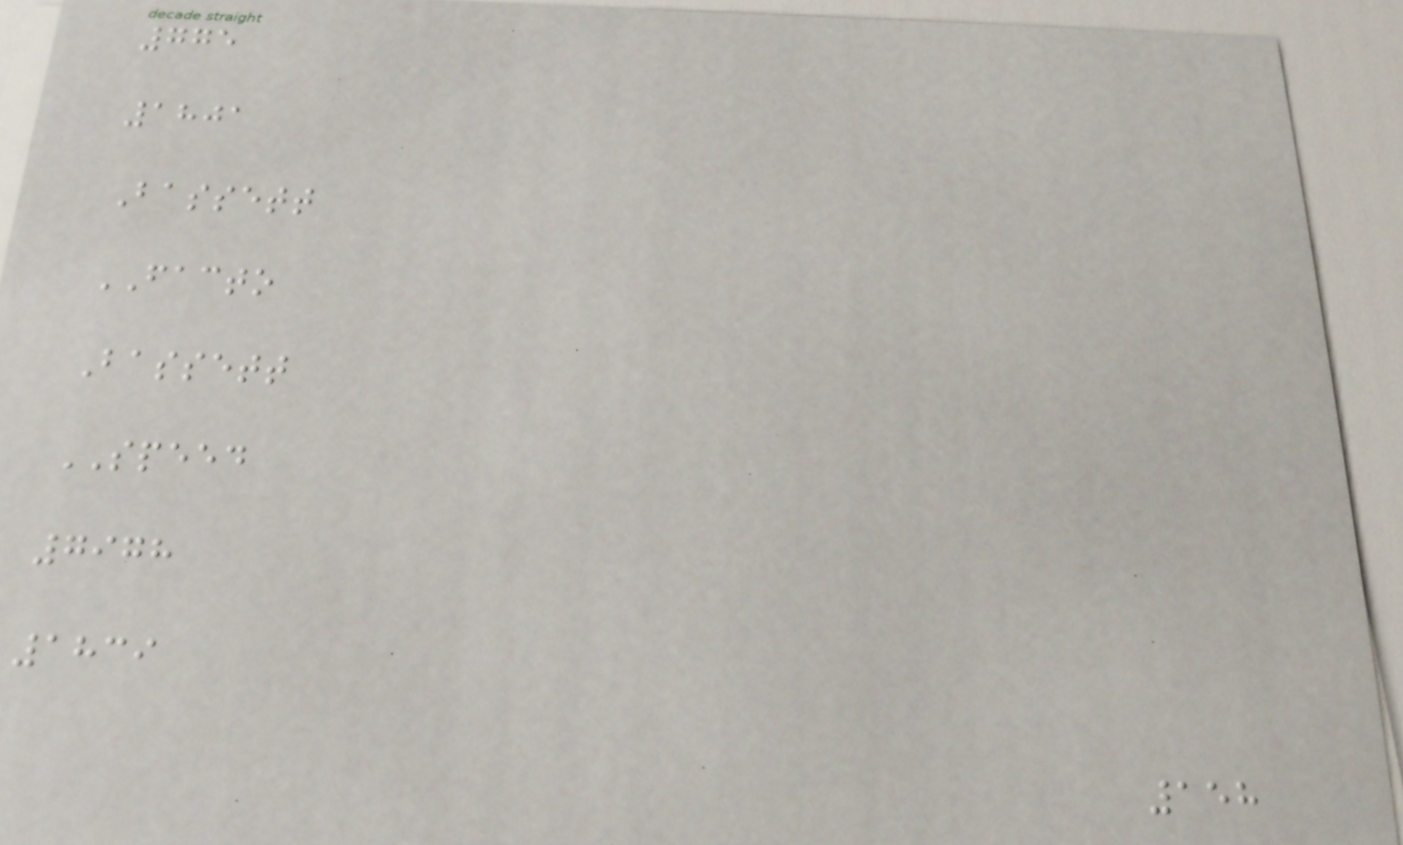775
1801
Bassett
FACTO
Bassett
SPEED
7978
1839
158
